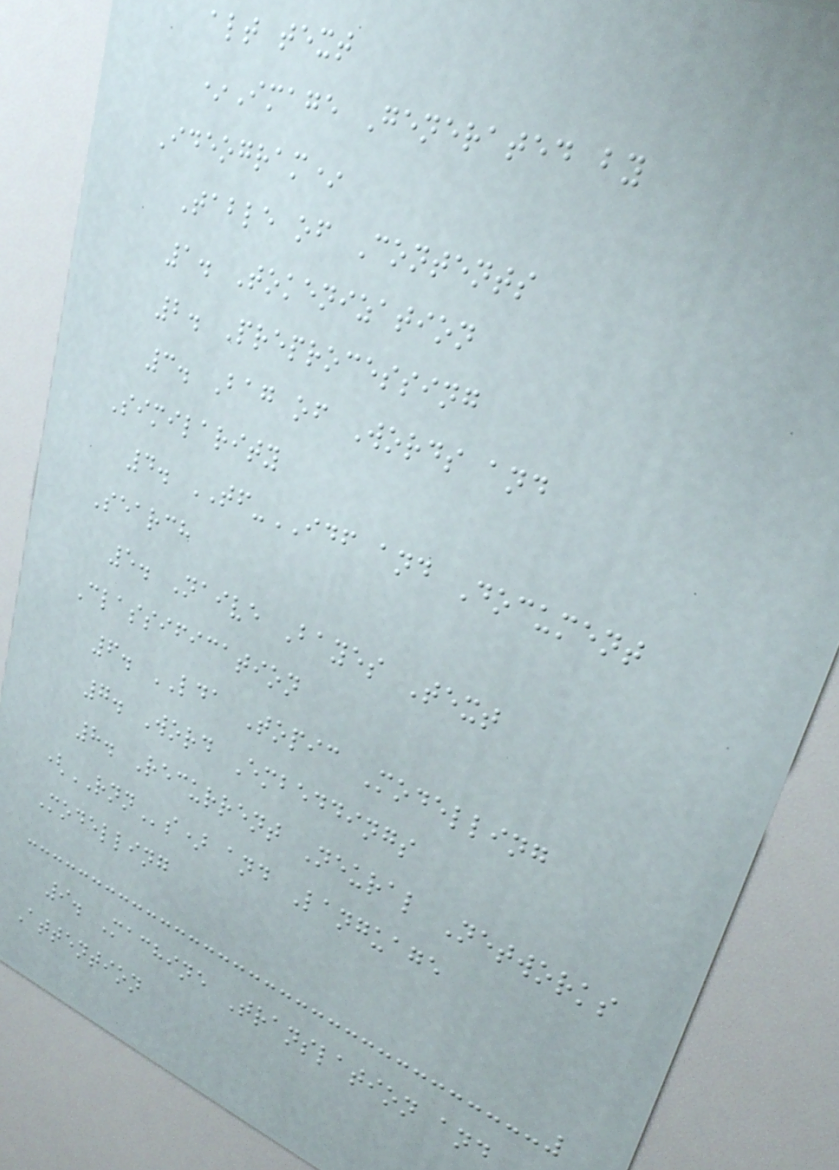alt text
*Image Generated by
Ideogram*
Table of Contents
1. Tokenization
2. Preprocessing
3. Bag of Words and
Similarity
4. TF-IDF and Document
Search
5. Naive Bayes Text
Classification
6. LDA Topic Modelling
7. Word Embeddings
8. Recurrent Neural Networks
(RNNs) and Language
Modelling
9. Machine Translation and
Attention
